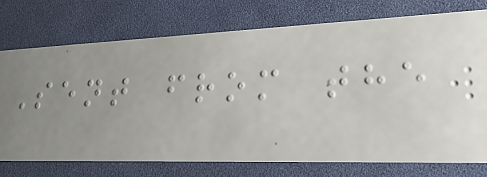Sent from the
